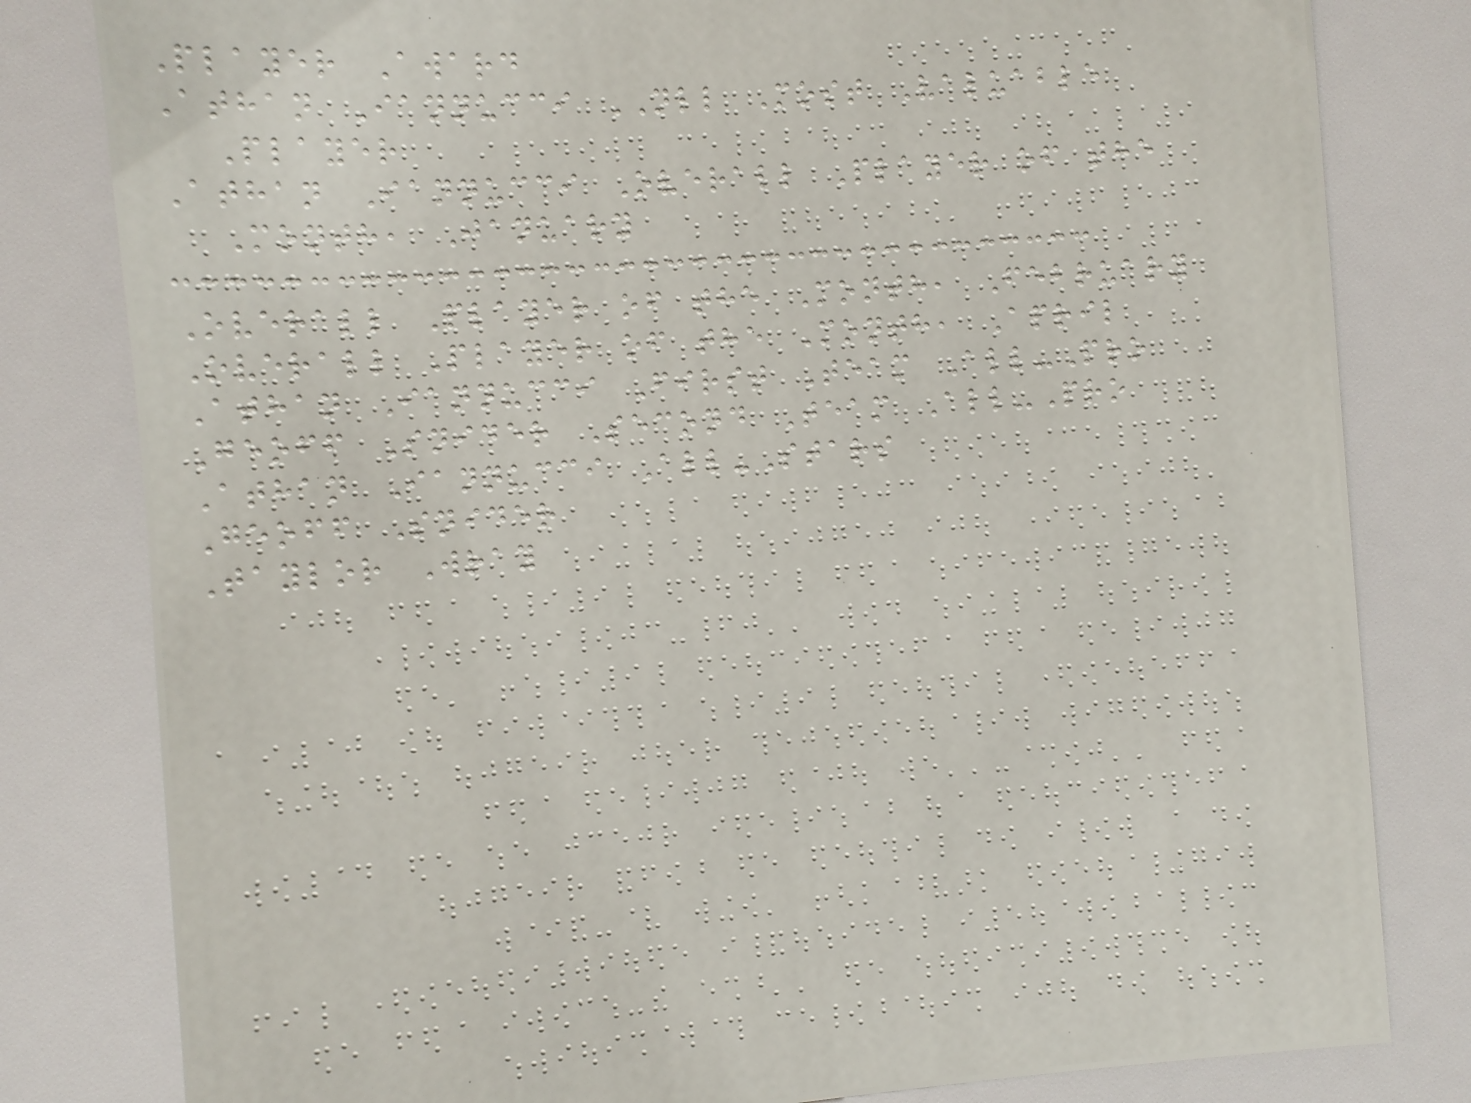Player Award
Athan Iannucci NLL Most Valuable
Player
Athan Iannucci Overall Player of the
Month, January
Overall Player of the Month, February
Overall Player of the Month, April
Athan Iannucci First Team All-Pro
Geoff Snider Second Team All-Pro
Athan Iannucci All-Stars
Geoff Snider
Taylor Wray
